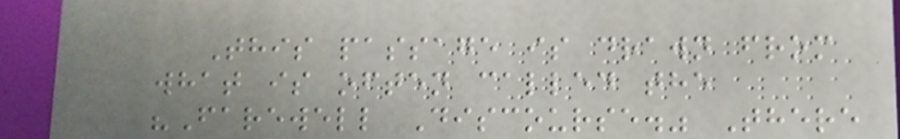This passage is drawn from
what is often called the
"Farewell Discourse." There
